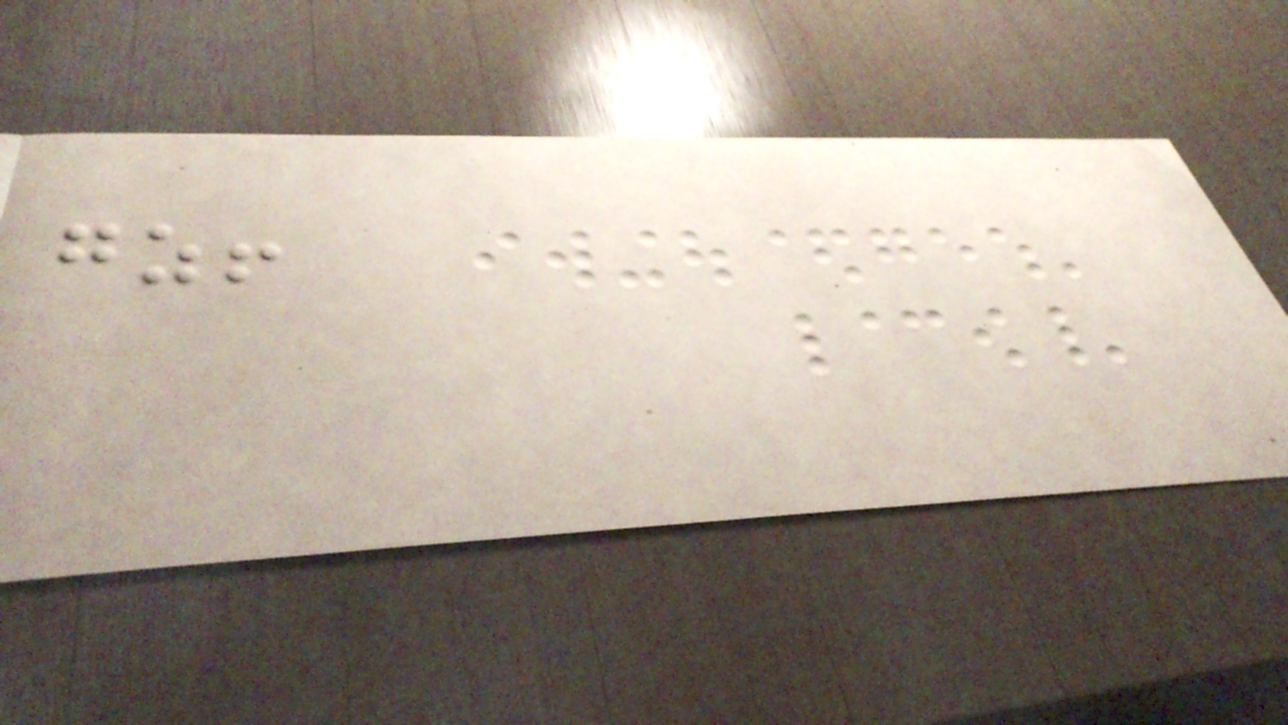gz!
